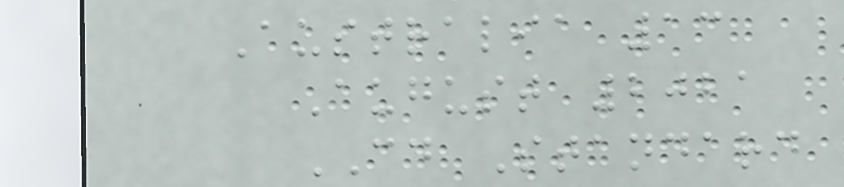Australia 13
August 2021
CD Standard
